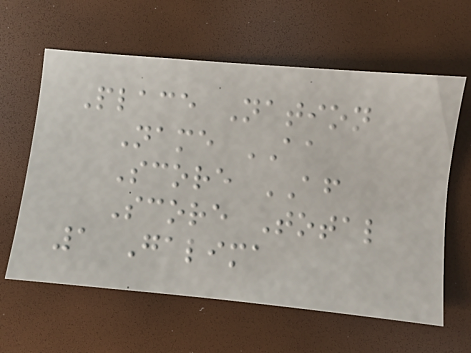Place Nation
Name AA
Score AF
Score Total
1 Galima
